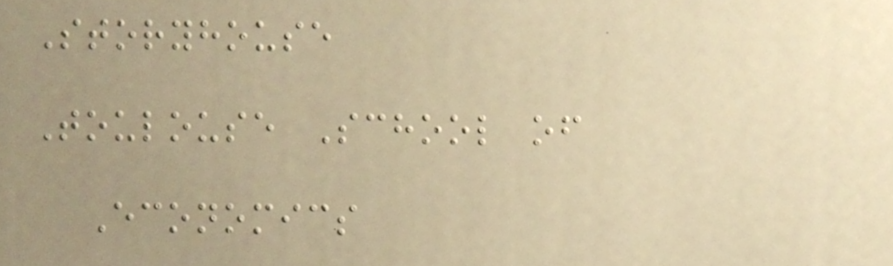Storyhouse
Toulouse School of
Economics
